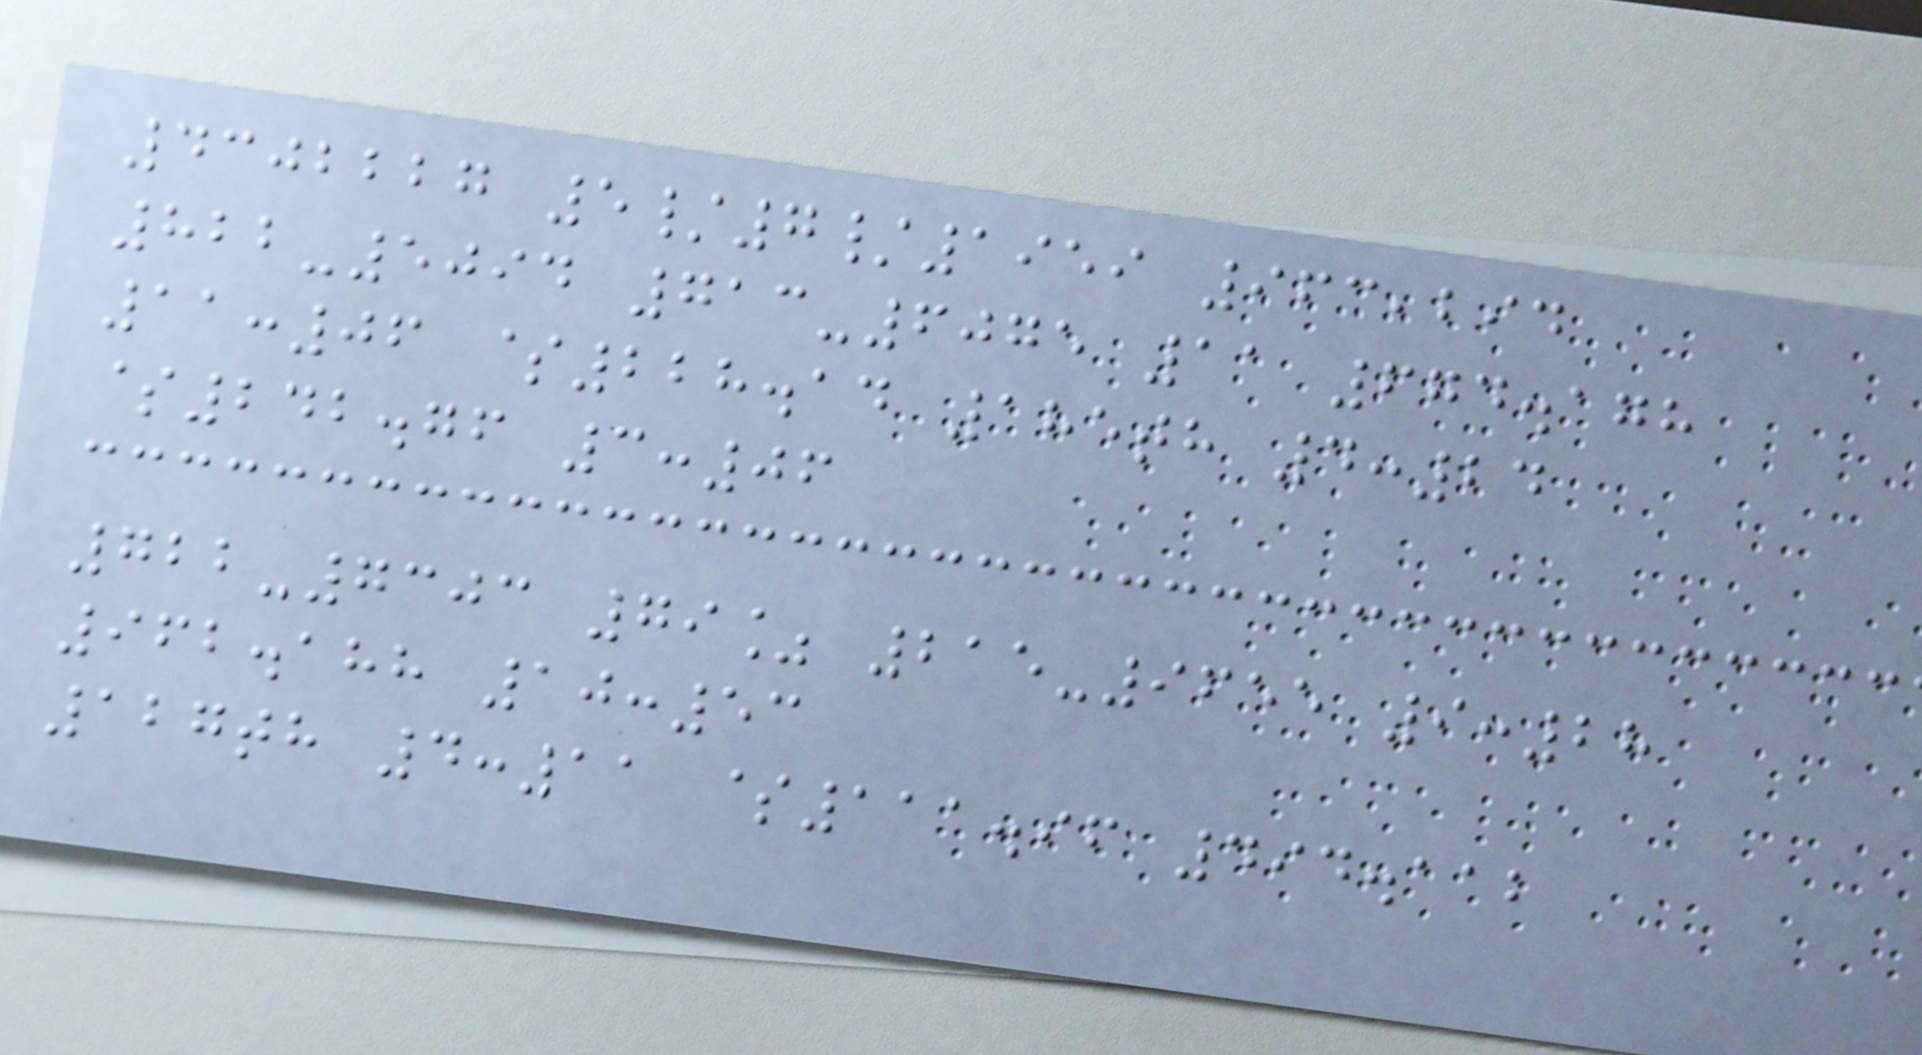4302227 5/7/1959 963,294
822-5094 713-6075 11 674.178
11:06 $228.14 185th 4:24
$242.76 3:06
722-7303 79% 215-9655 9:28
962.188 10:53
127th 4:11 $111.96 494.112
